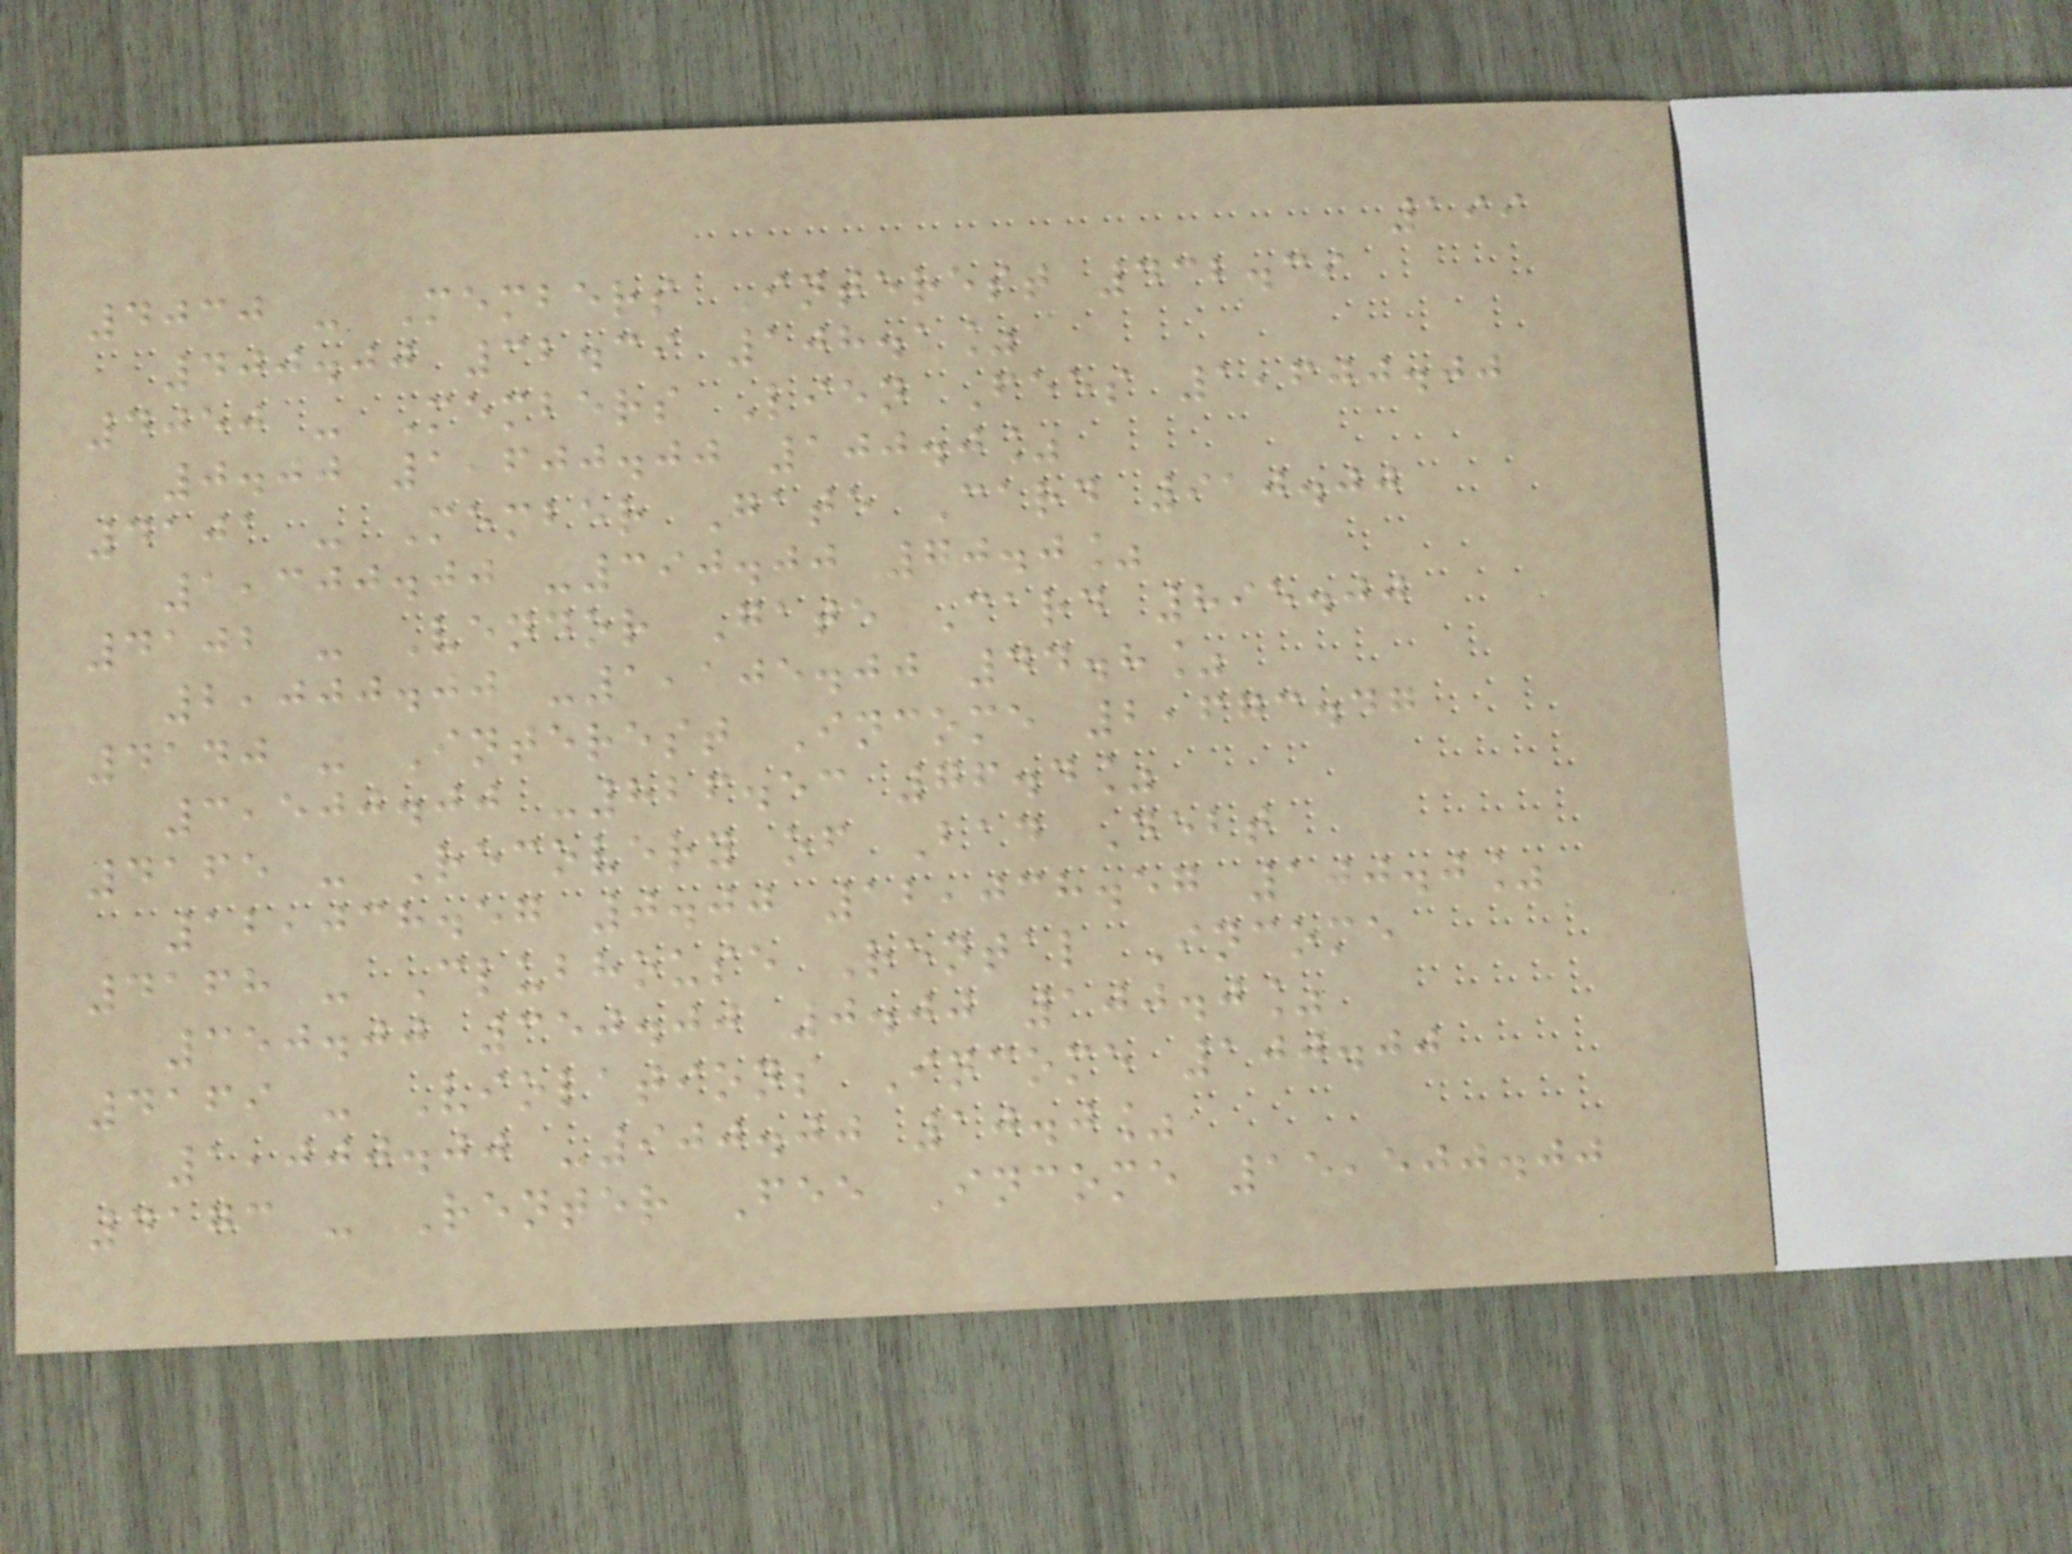199
4030 - Members Interest 432.39
400.00 32.39 108.1%
4050 - Members Lien Fees 1,600.00
0.00 1,600.00 100.0%
4101 - Member Gate Card 910.00
1,300.00 -390.00 70.0%
4102 - Vendor Gate Card 895.00
2,000.00 -1,105.00 44.8%
4140 - Interest Income 2,673.47
3,500.00 -826.53 76.4%
4165 - Recovery of Bad Debt
12,038.57 0.00 12,038.57 100.0%
4168 - Clubhouse Rental Income
350.00 350.00 0.00 100.0%
4169 - Violations Income 100.00
1,000.00 -900.00 10.0%
4173 - Renter Fee Income 15,500.00
